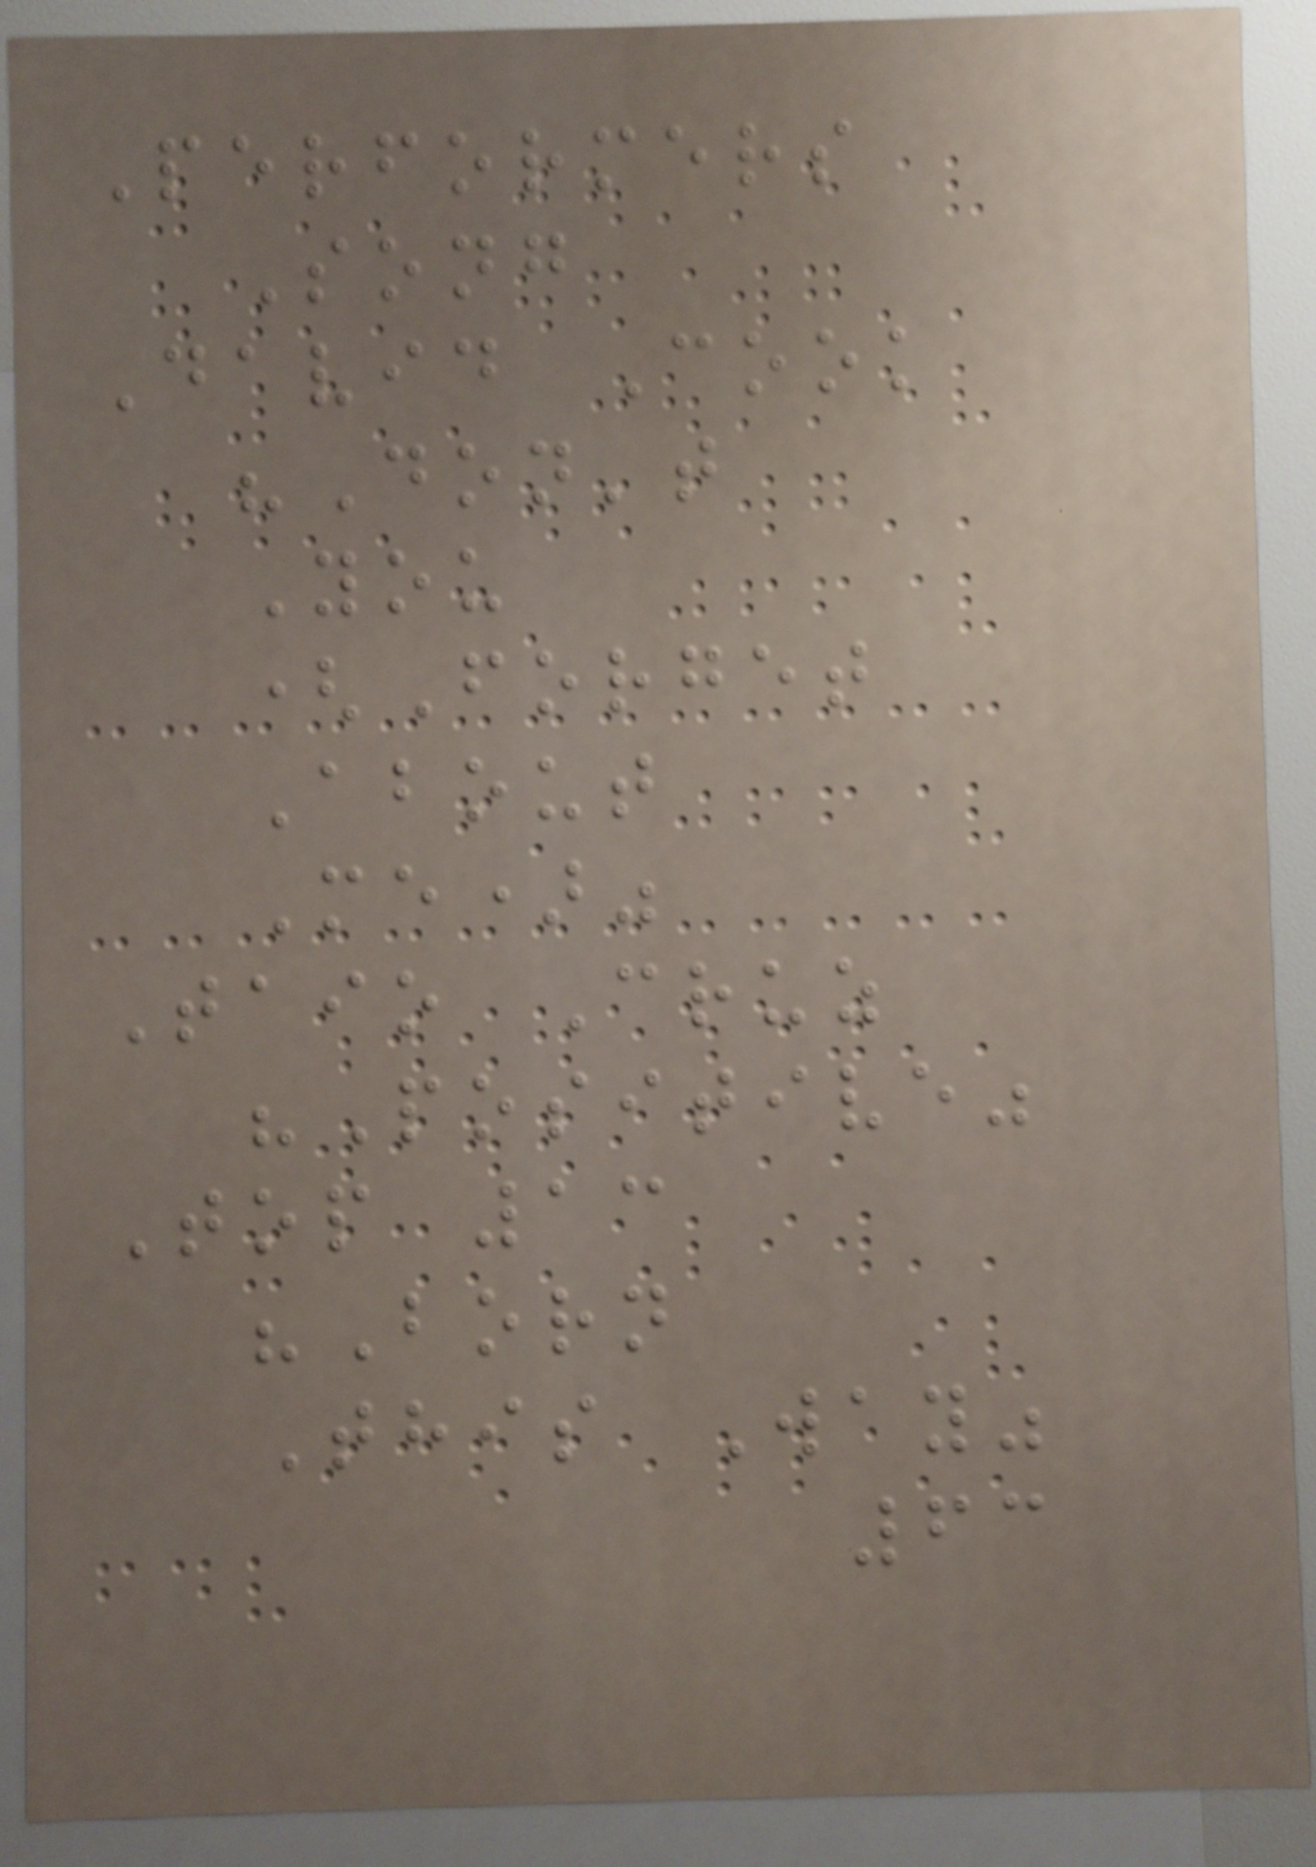Performers
Song
David Cook
"Don't
You
(Forget
About
Me)"
Taio Cruz
"Positive"
Top 13
"Born
This Way"
63
